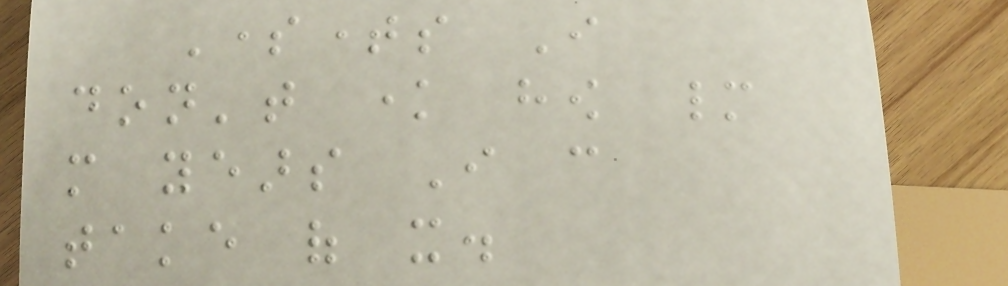Sometimes I
don't know how many
more years I can
take of it.
